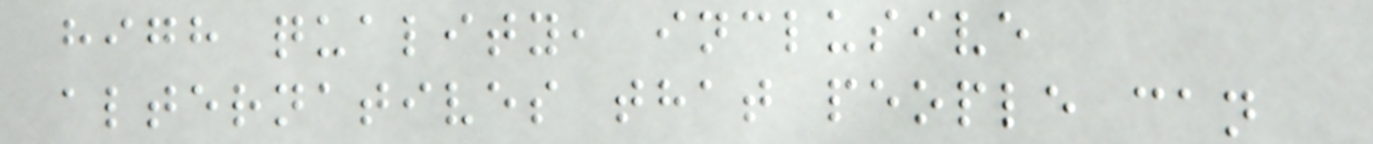high quality, inclusive
alternatives that people can
